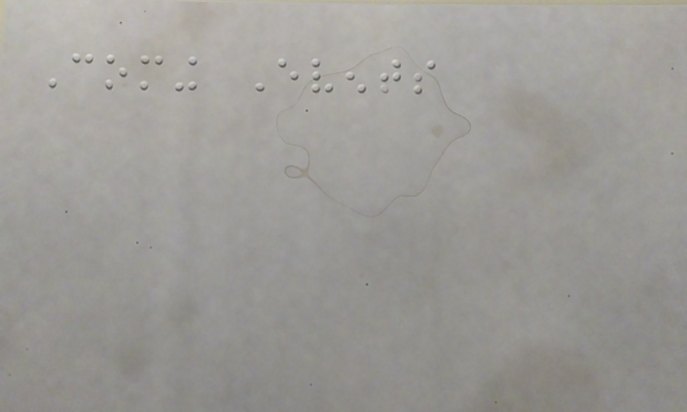Coming Events
